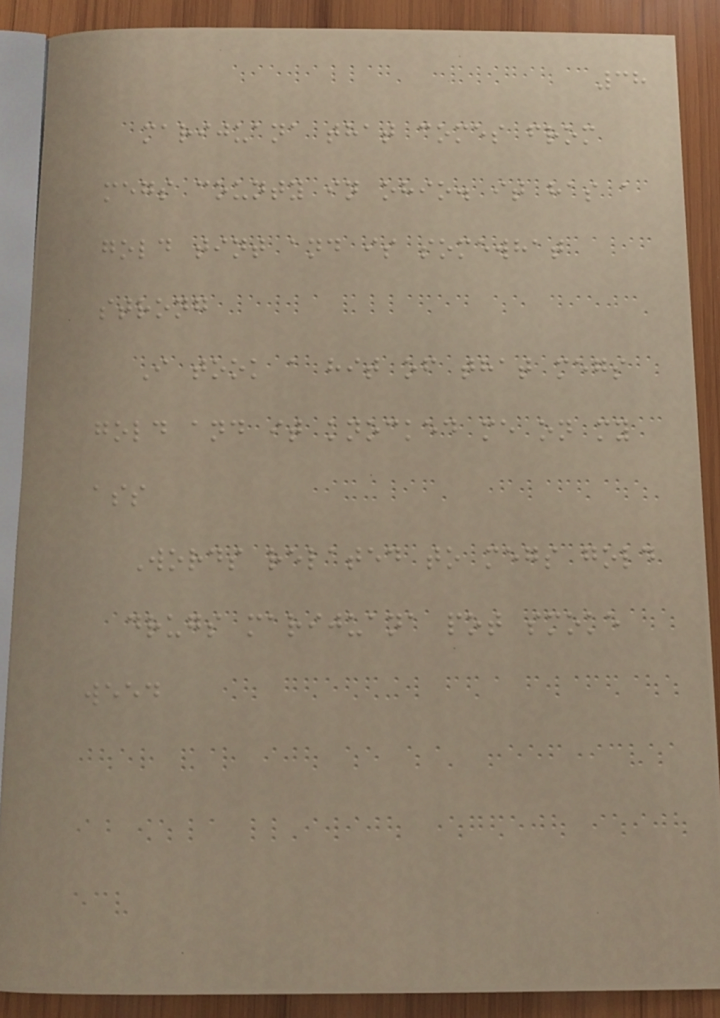38
marijuana that comes from
megs county in ohio. it has a
gold tint and is somewhat
strong
I took a hit of that megs
gold and it knocked me on my
ass
Words related to megs gold
drugs marijuana pot smoke
weed
